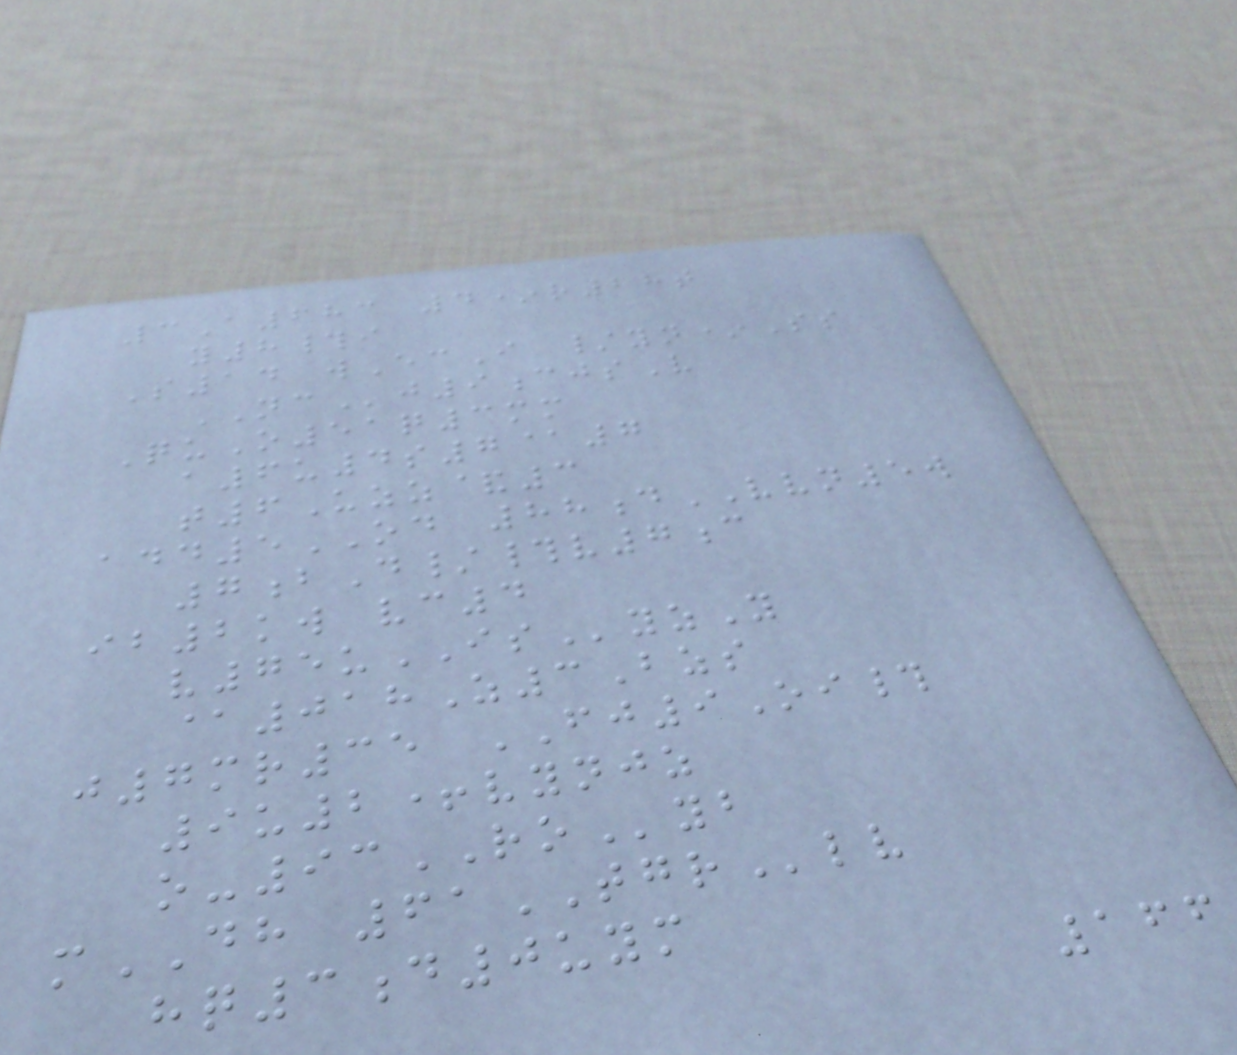3A683 4*r28t
y8#i
S14 wEcI /yn*Ss
NCj9cjsV
QuO51q3mm
a6u4s7@7
t6Uzz&3
add5OD 88dVVN5w
7bD/#v7c
ib2kw vc4
v75uISyzY
@018Z3Bzs
j7mr35 FJ9Oi#
9u2+vynjz
o-93ROyb
mDH 61TGRlv
hq3d0uym
166
